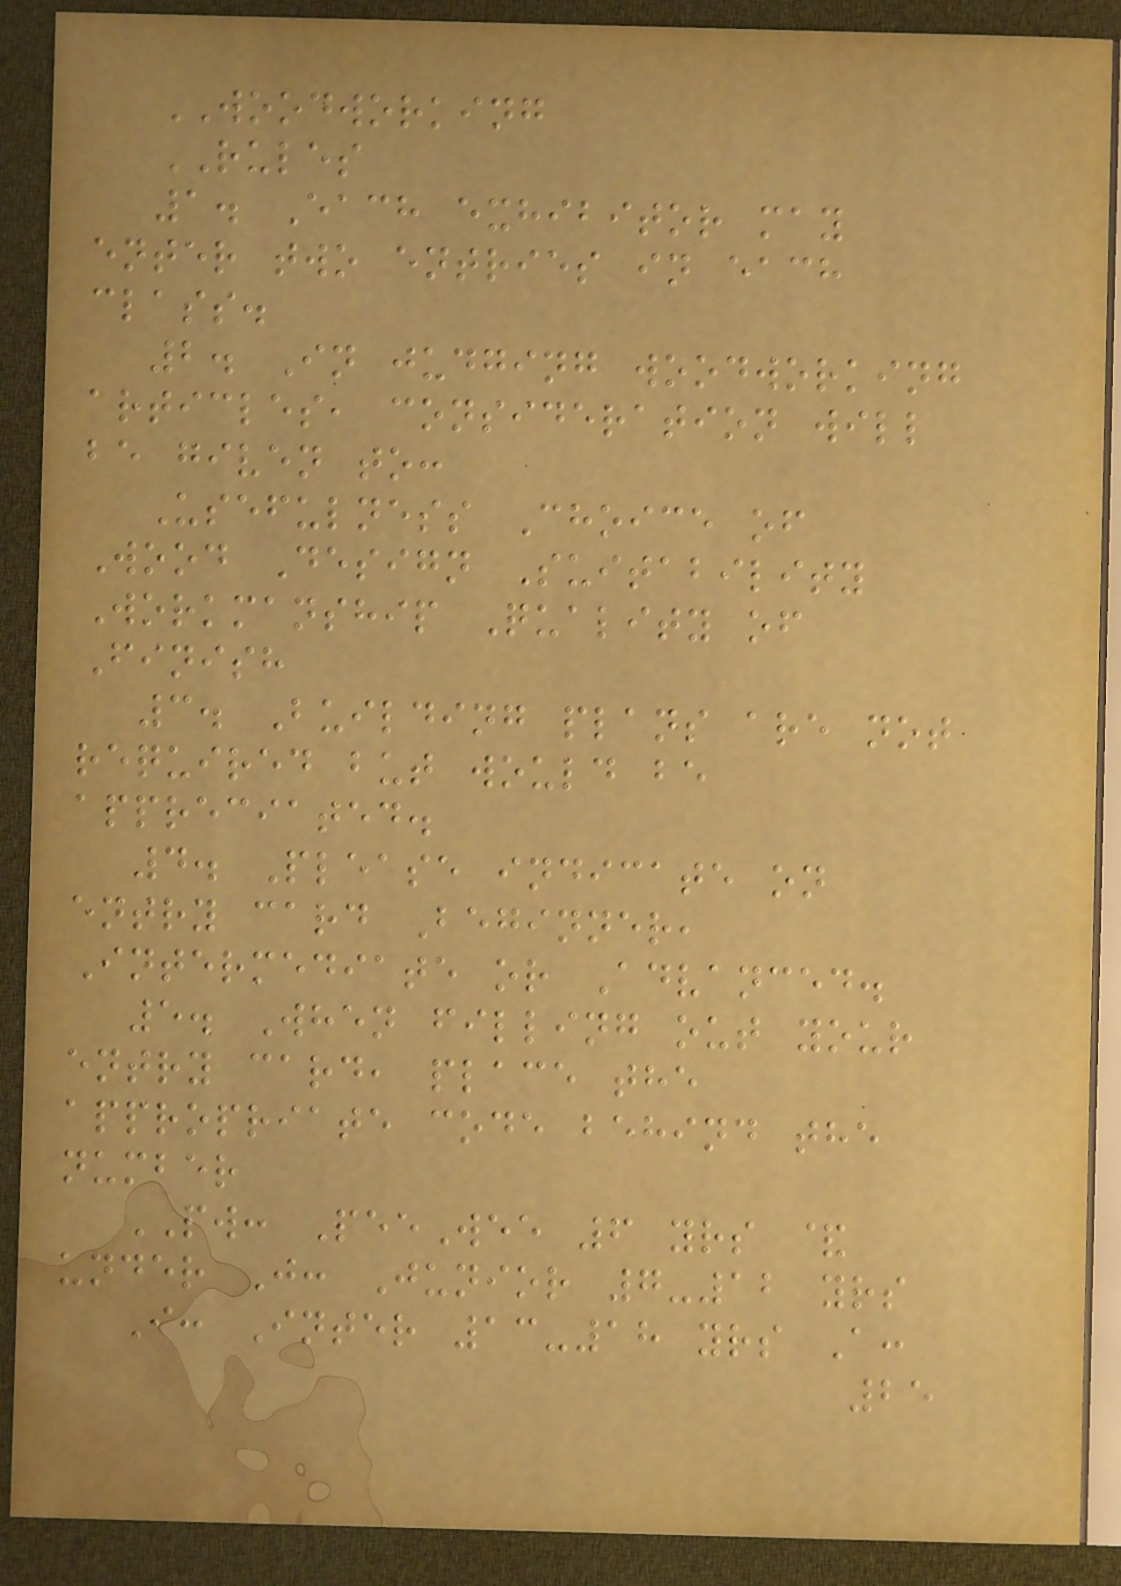WOODWORKING
RULES
1. Each exhibitor may
enter two entries in each
class.
2. In judging woodworking
articles, consideration will
be given to:
Usefulness Choice of
Wood Design Suitability
Workmanship Quality of
Finish
3. Building plans are not
required but would be
appreciated.
4. Please indicate on
entry card Beginner,
Intermediate or Advanced.
5. When filling out your
entry card, place the
appropriate code behind the
number
PW: PeeWee 6 yrs &
under J: Junior 7-12 yrs
I: Inter 13-18 yrs A:
25
